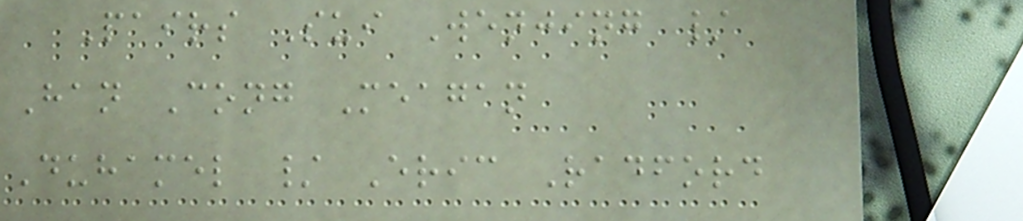Pairs Sui Wenjing /
Han Cong Meagan
Duhamel / Eric Radford
